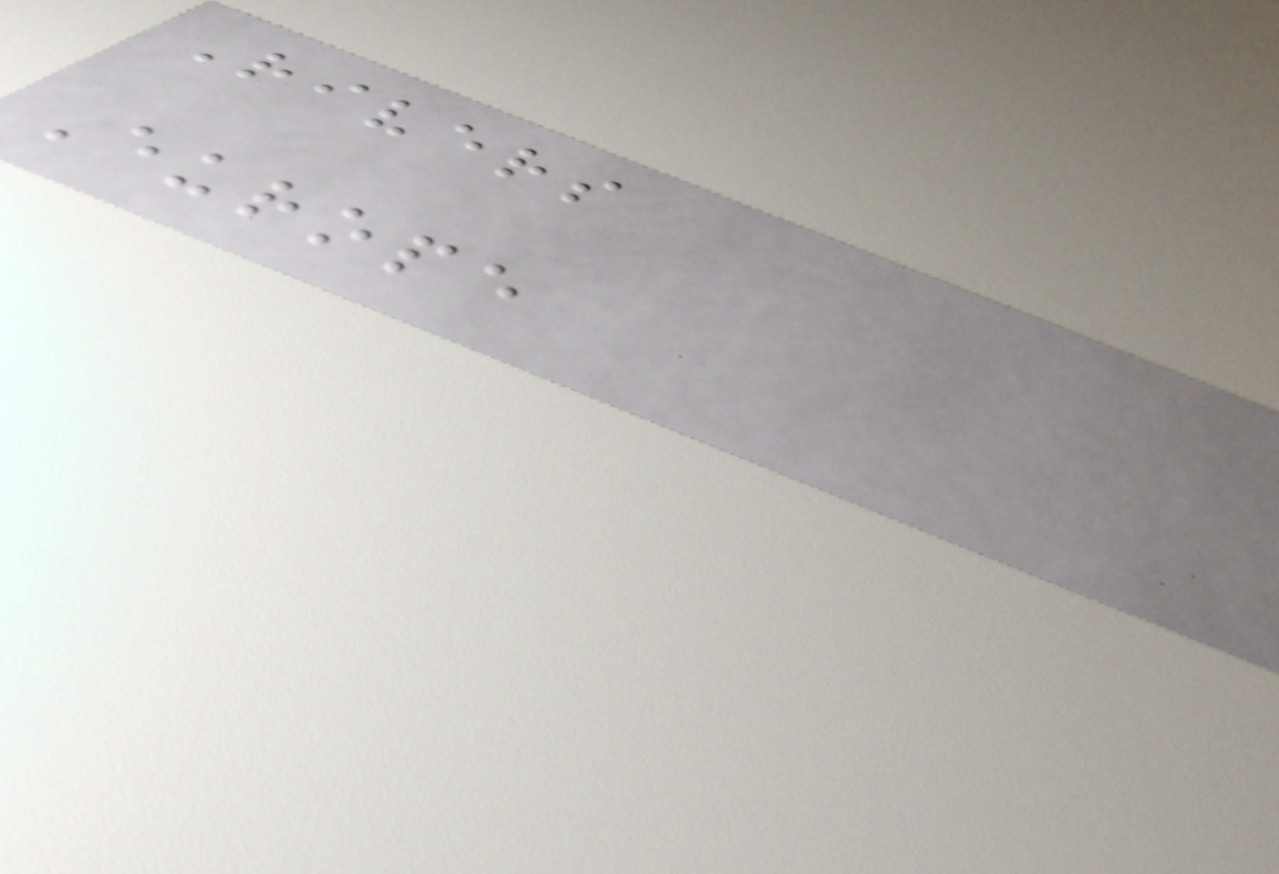Rivers
Europe
